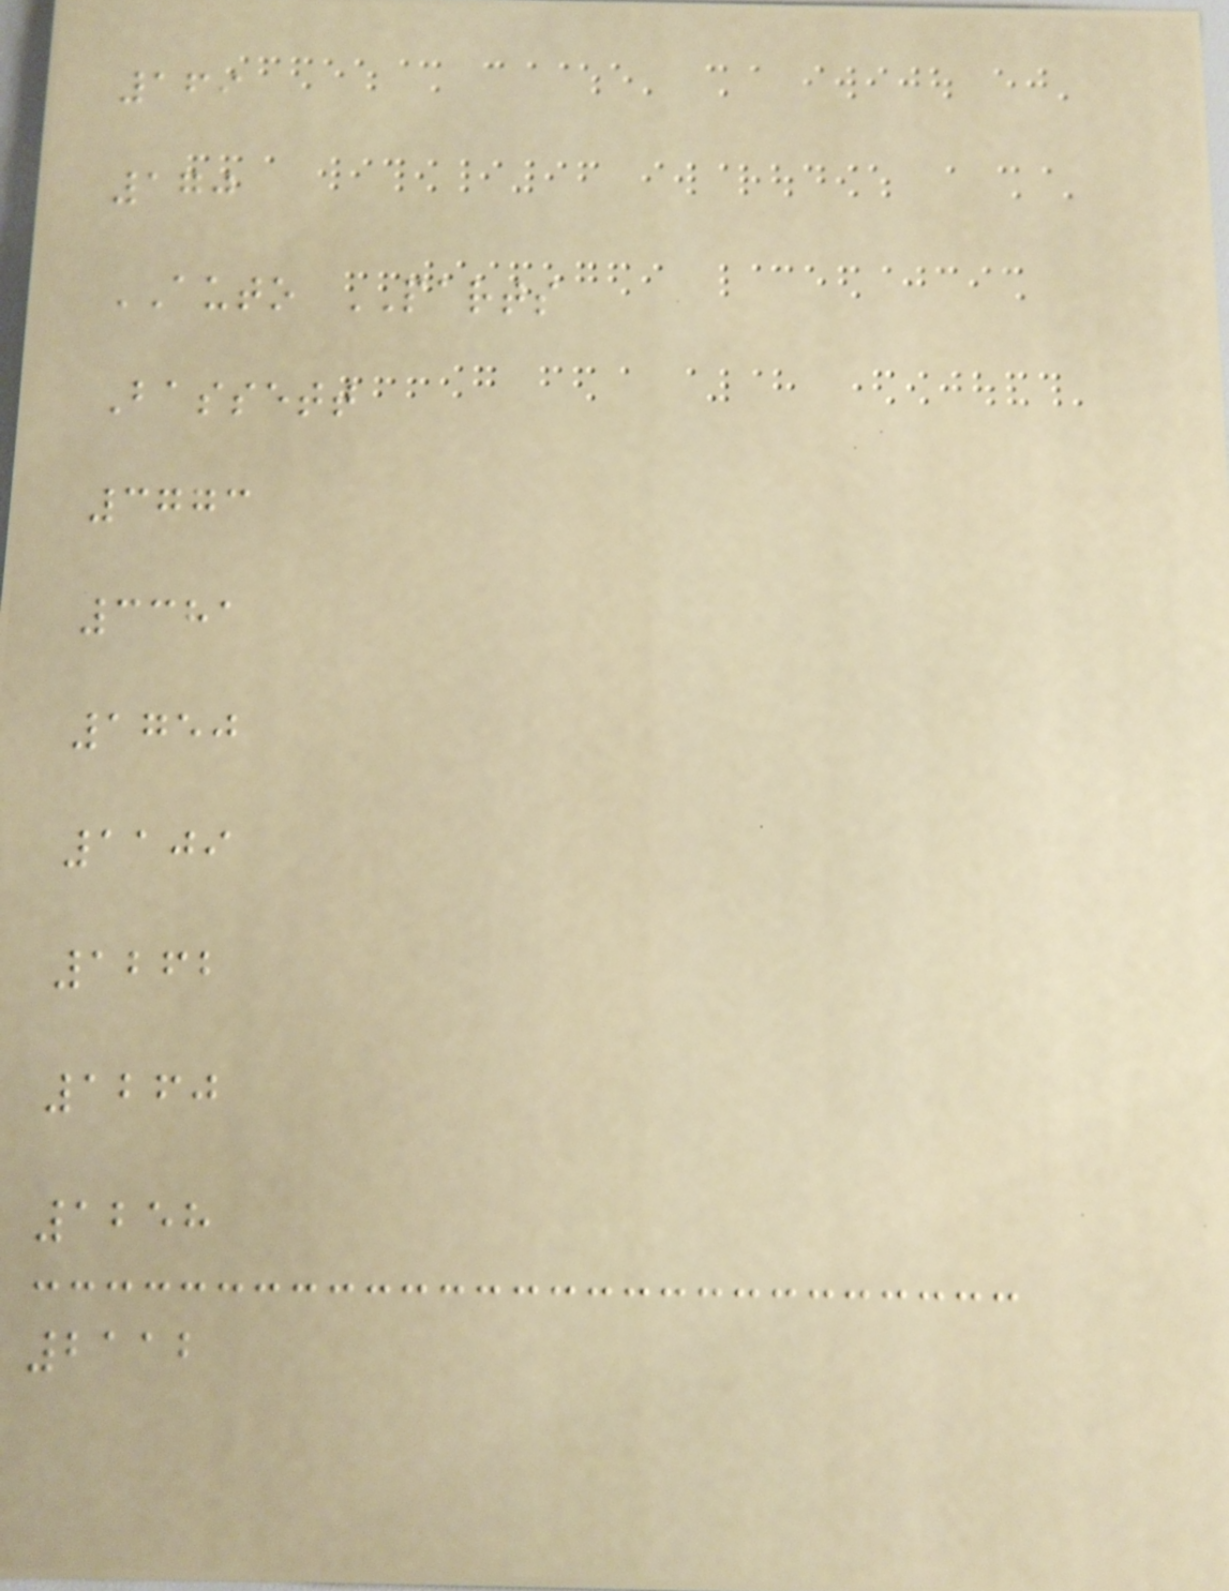169
170
AUTO PARTS
Bassett
3773
3381
1750
1109
1262
1260
1258
2112
